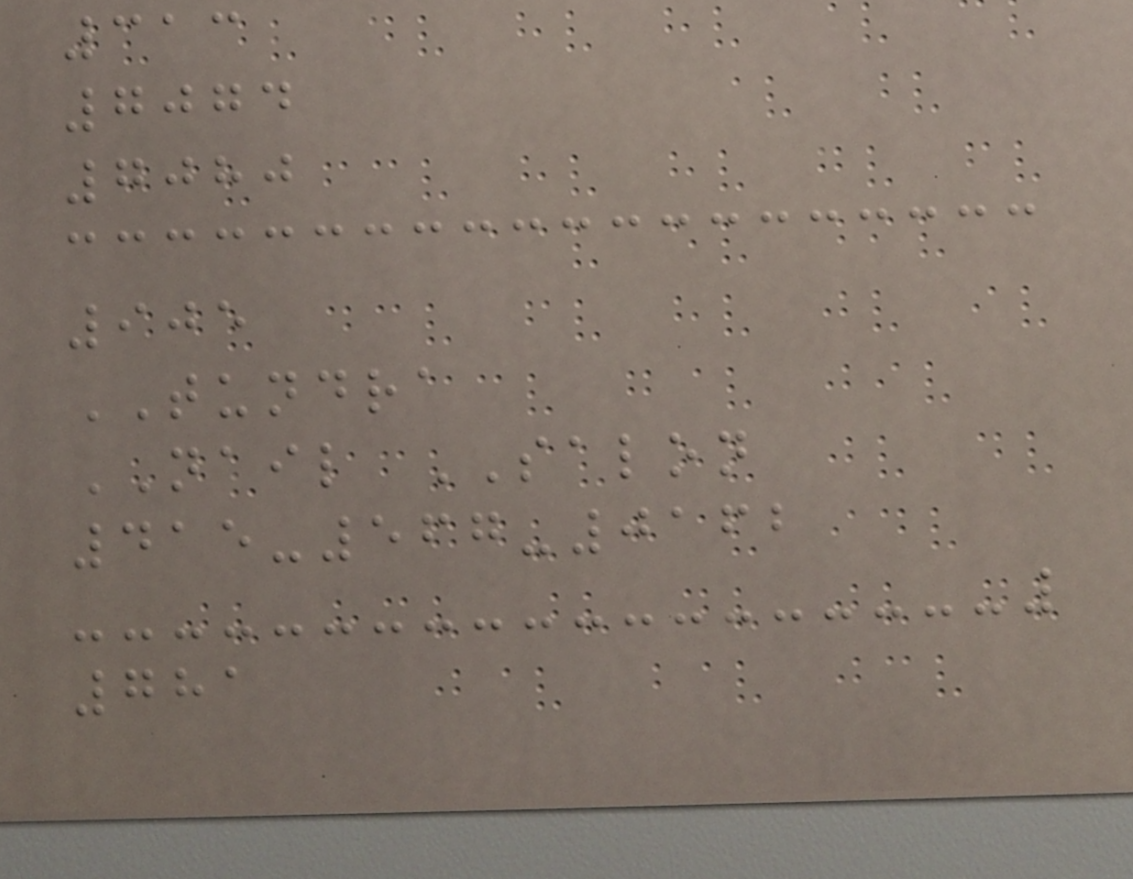313
7074
7080
905
TUNDRA
NAIL SALON
415-567-0162
781
